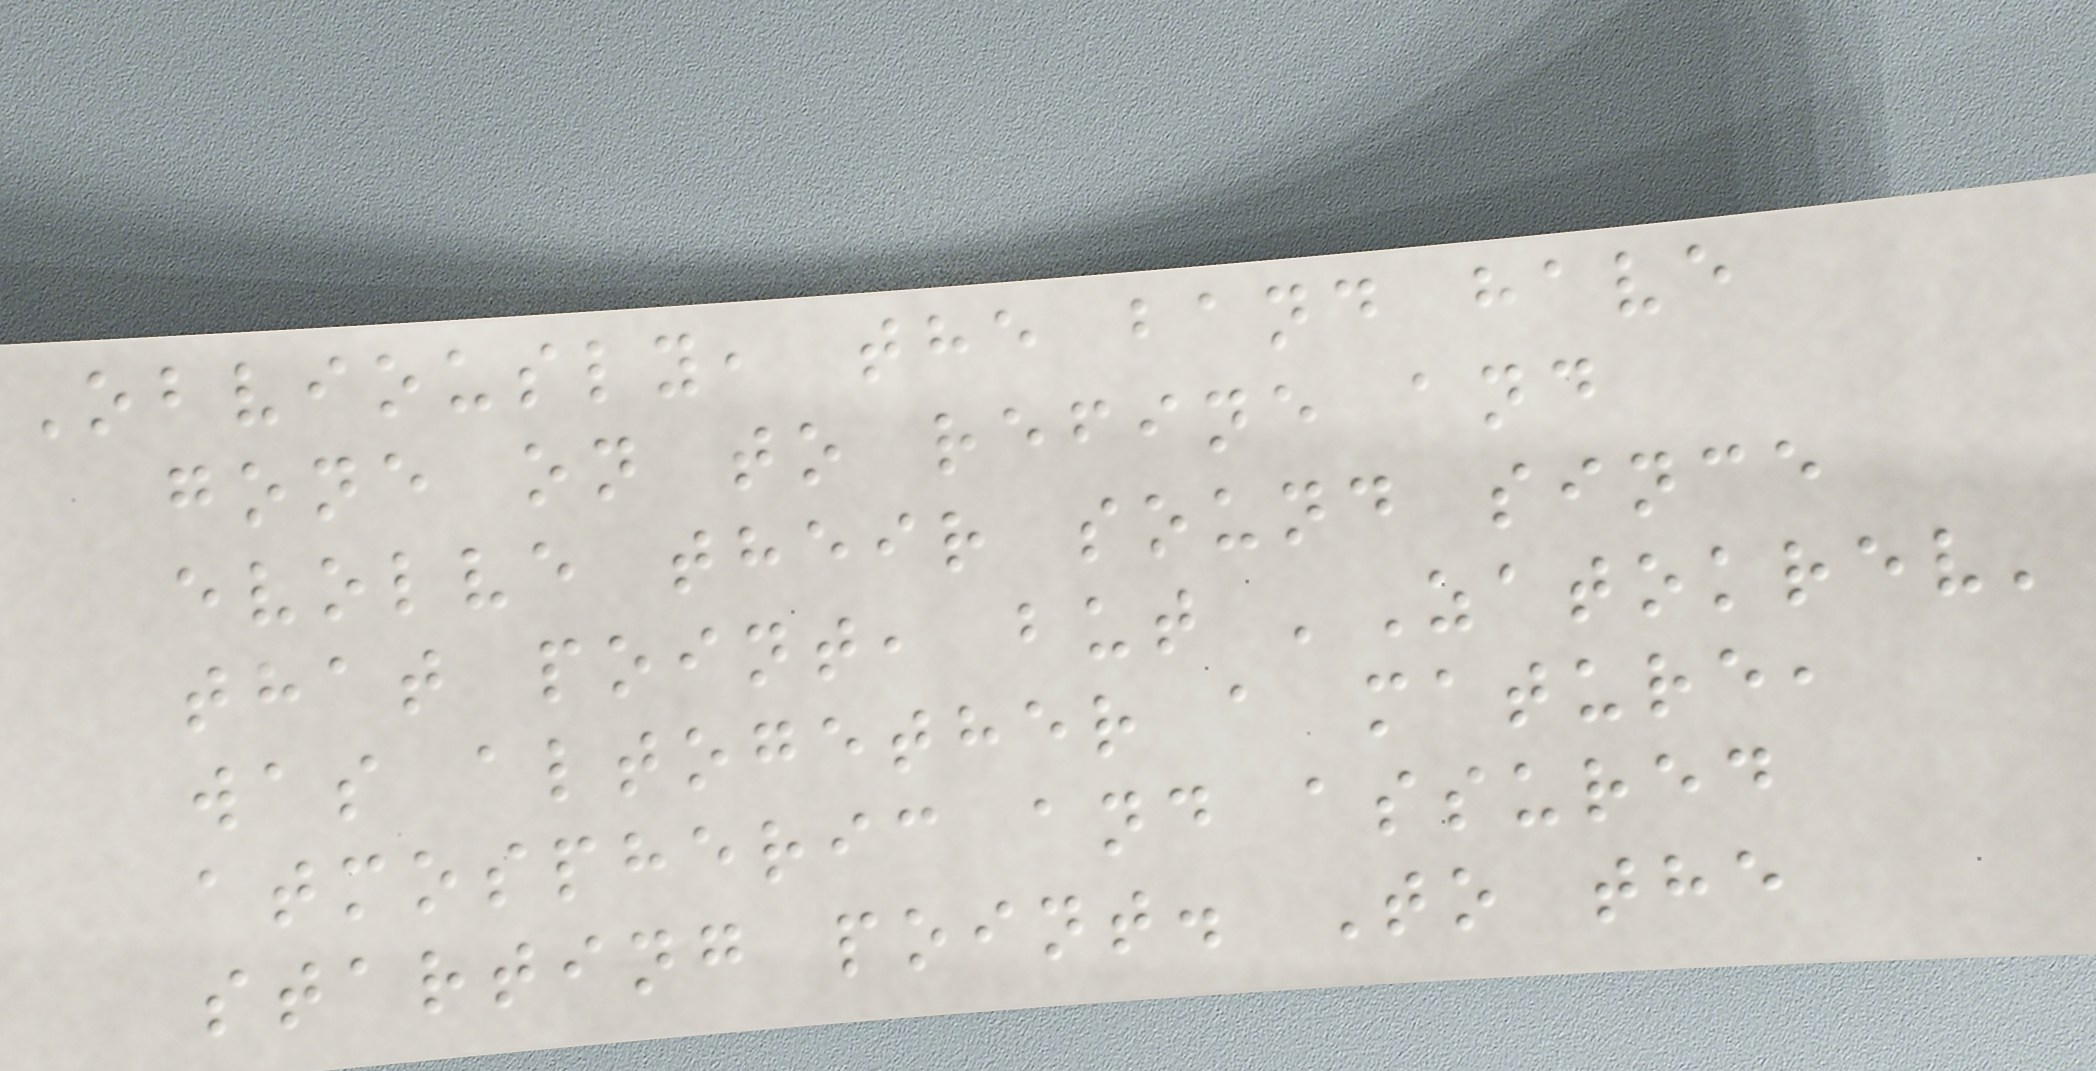Obviously, the band have
gone on to refine and
evolve their sound since
that point, but 'Zatokrev'
was altogether a mature,
atmospheric and assured
starting point. To the
